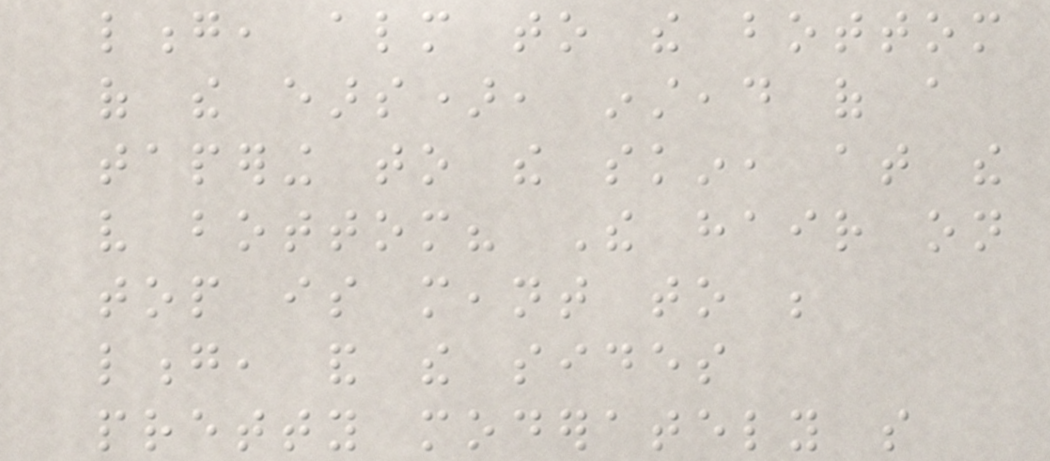long, almost to the bottom
of the ears), instead of a
tapering to the skin, at the
very bottom? The hair on
top is meant to be
long, and the sides
pretty moderately so
